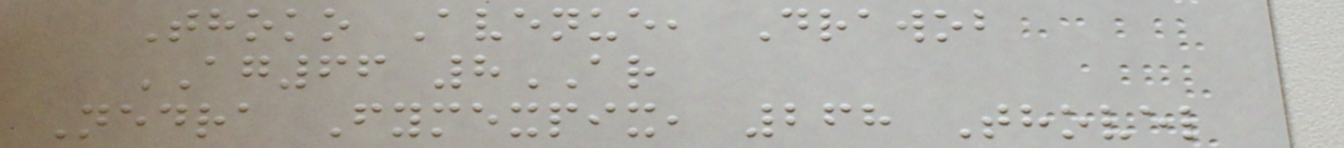Thoko Avenue, Drawob
AG66 8AR
Nedra Fymexpix, 268 Thovel
